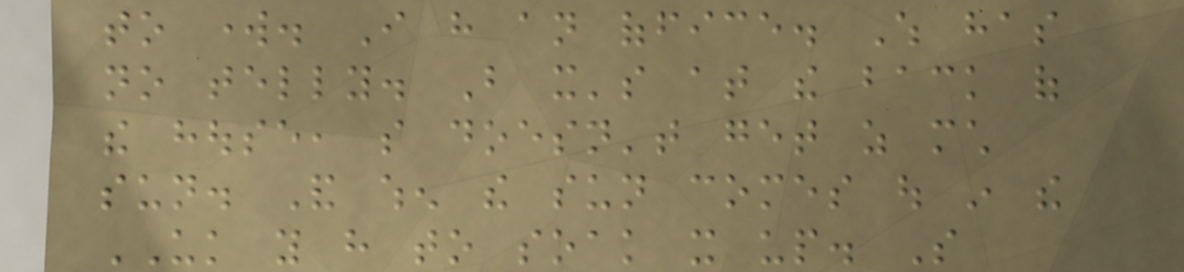to work. I have an office. Which has
no telly. But it's at the back of
the house, so doesn't get as much
sun. And when the sun comes out in the
UK you have to soak it up. So
